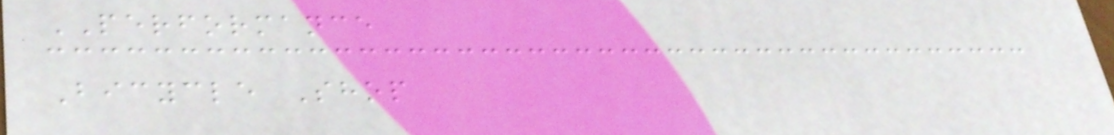PERFORMANCE
Bicycle Shop
